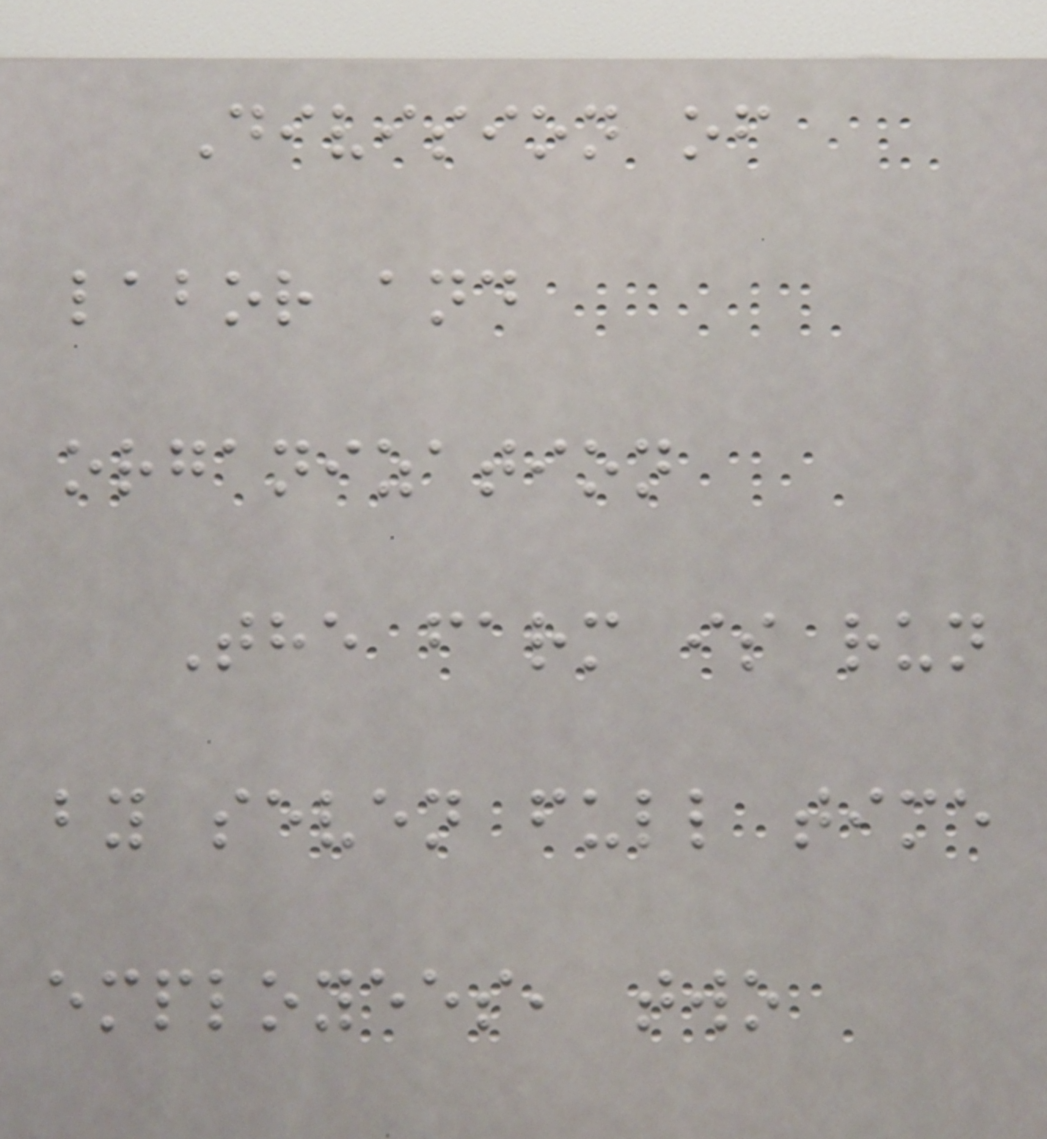Division of
labor and
organization
The farm is run
by seven full time
employees, two
